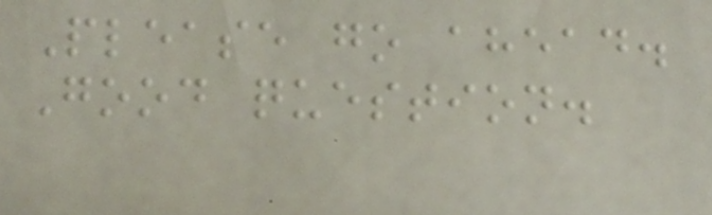Please go ahead.
Good question.
